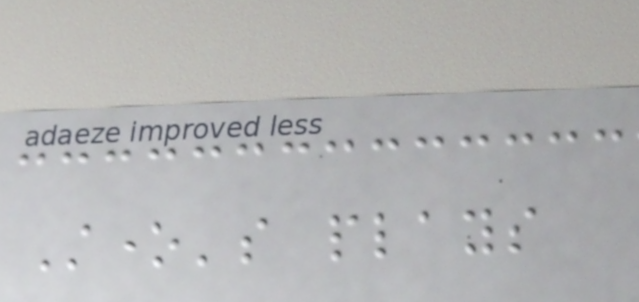Stone's plays
